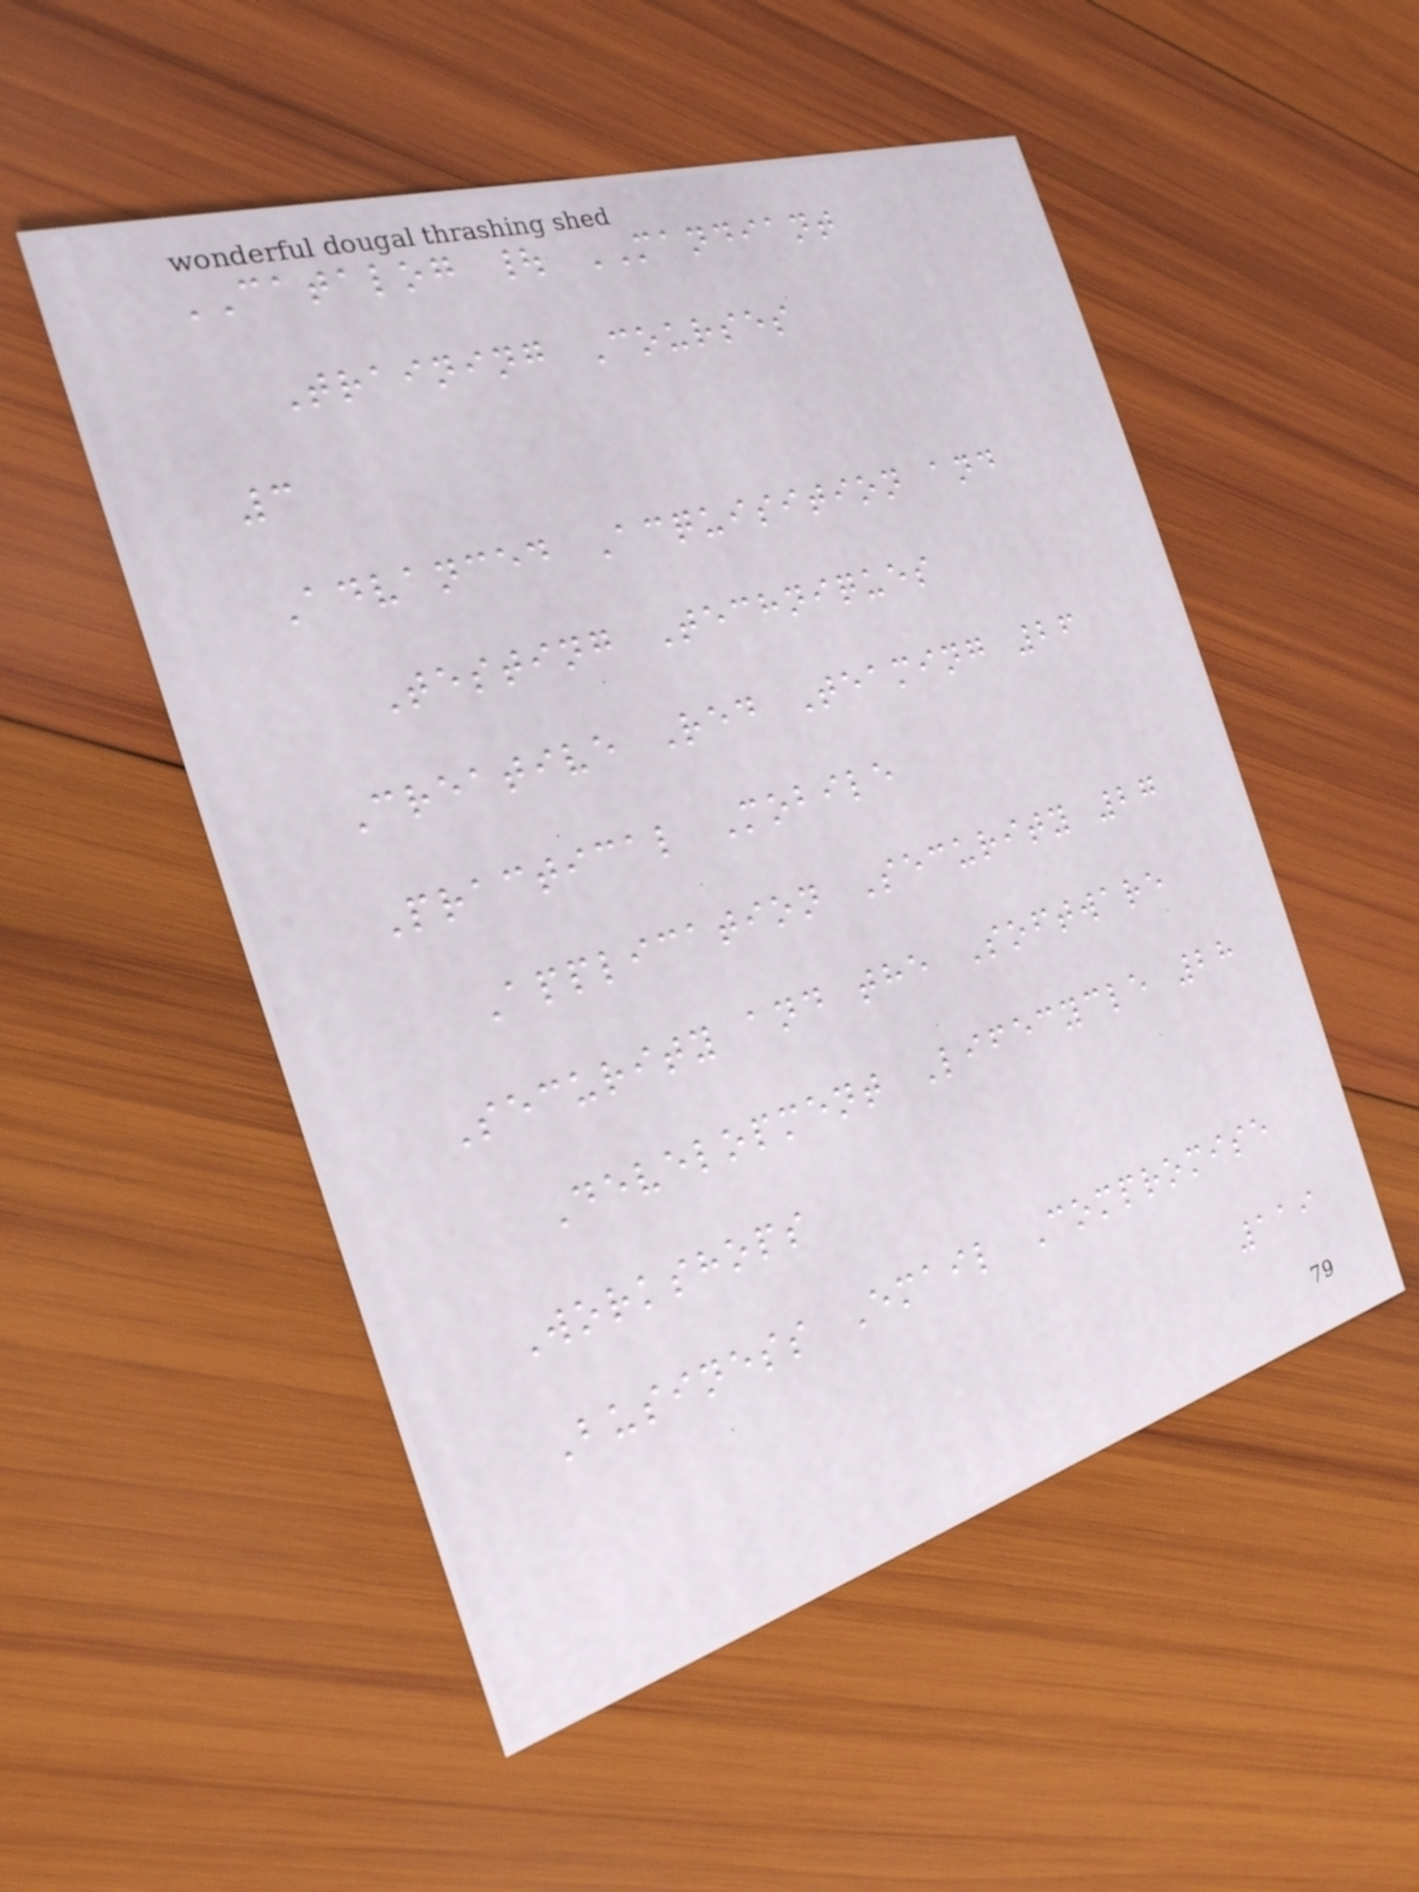CATALOG | MANDIANT
Training Courses
3
Advanced Acquisition and
Testing Techniques
Creative Red Teaming 26
Practical Mobile
Application Security 27
Security and the Software
Development Lifecycle 28
Workshops
Business Email Compromise
119
